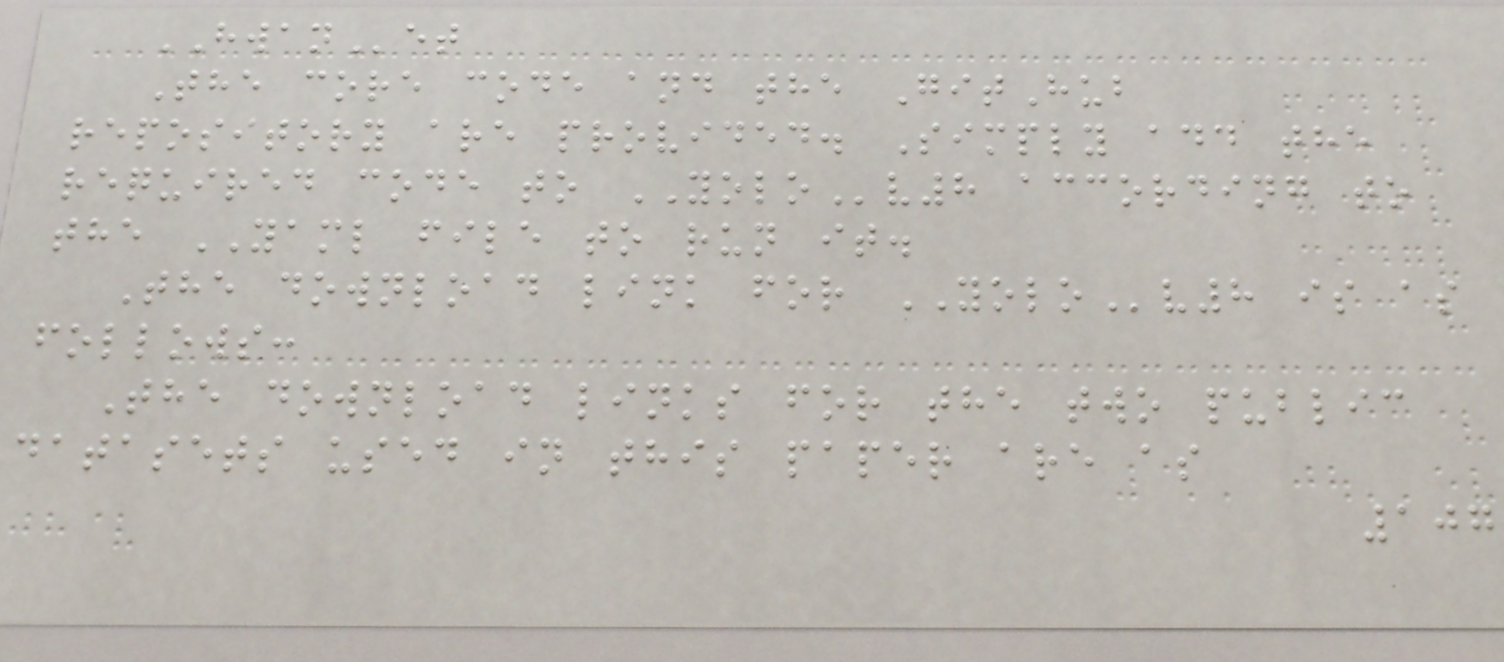HWANet
The core code and the GitHub
repository are provided. Simply add the
required code to YOLOv8 according to
the YAML file to run it.
The download link for YOLOv8 is as
follows:
The download links for the two public
datasets used in this paper are as
107
